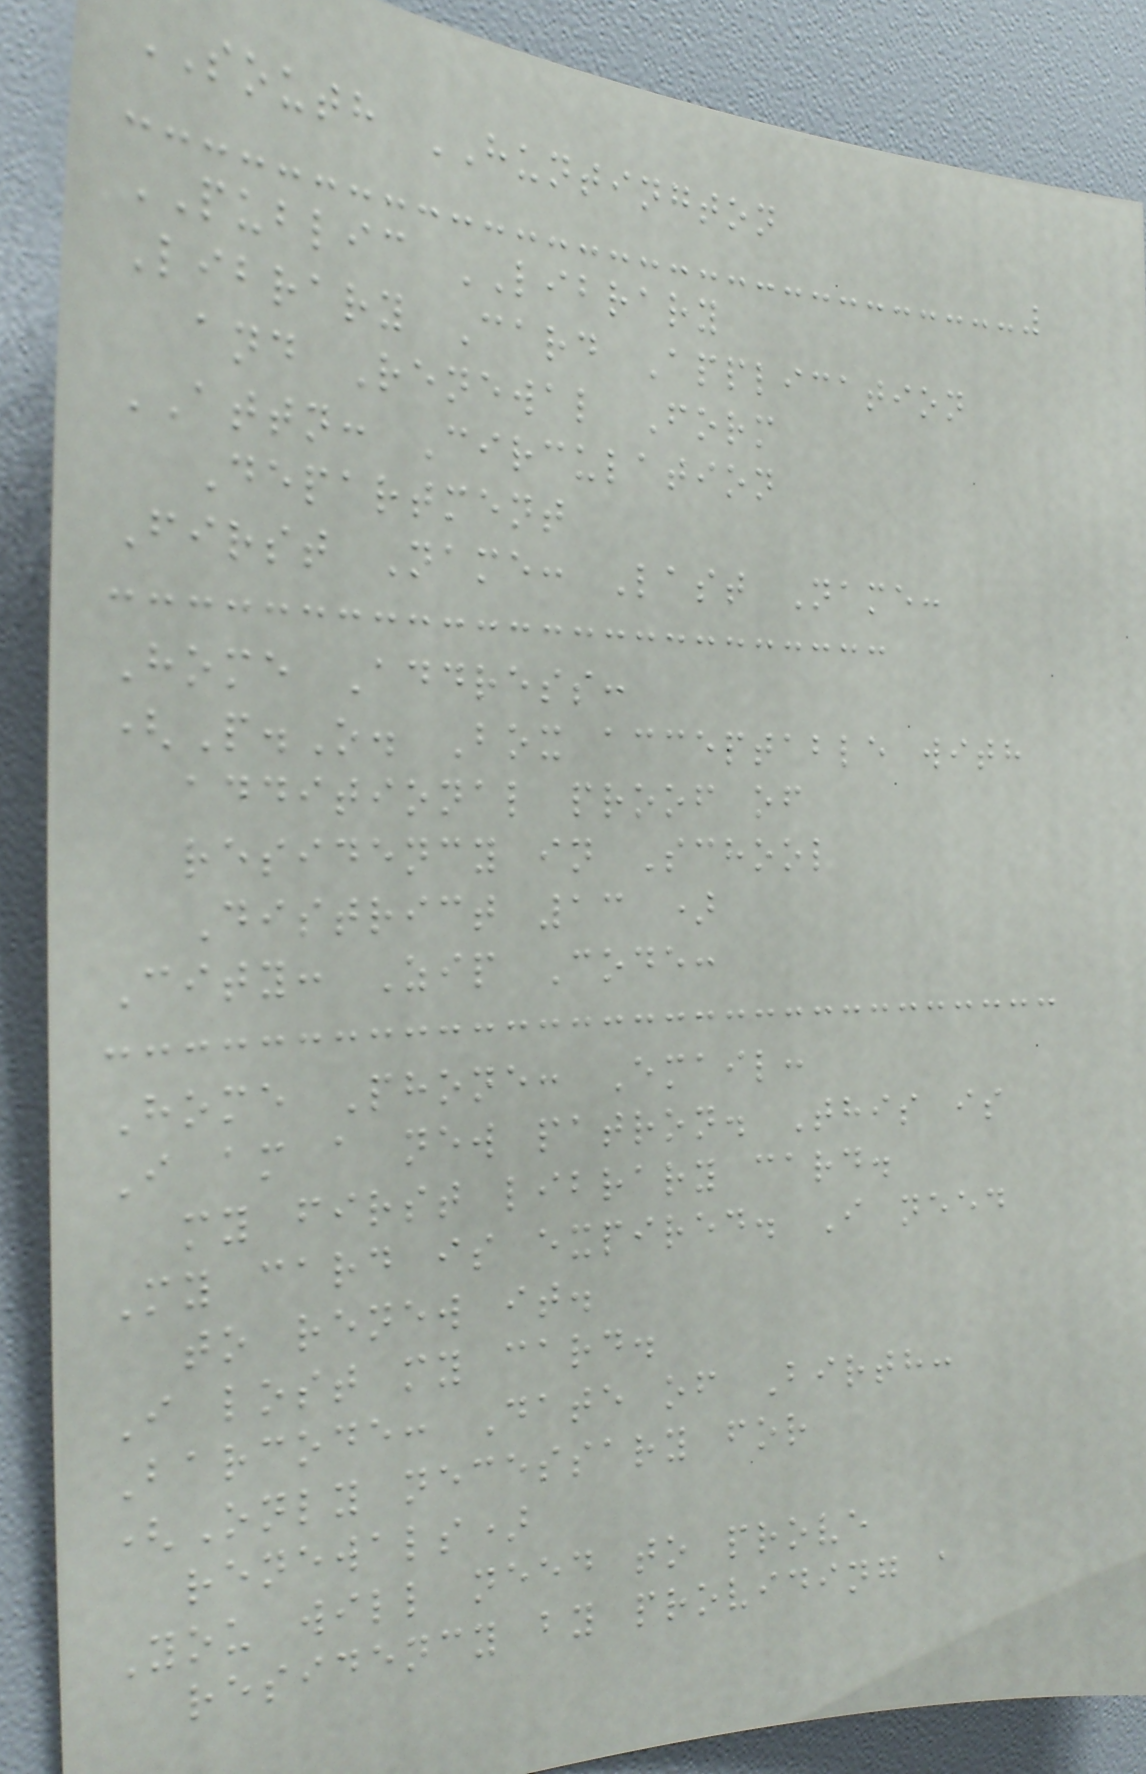SOUTH HUNTINGTON
PUBLIC LIBRARY
Library Card Application
and Renewal Form
ATTN: Circulation
Department
First Name: Last Name:
Home Address:
(P.O. Box acceptable with
additional proof of
residency in School
District 13 )
City: Zip Code:
Home Phone: Email:
I am a new patron. This is
my first library card.
My card is expired. I need
to renew it.
I lost my card.
Barcode: Date of Birth:
(Only necessary for
renewals)
You will need to prove
residency by providing a
